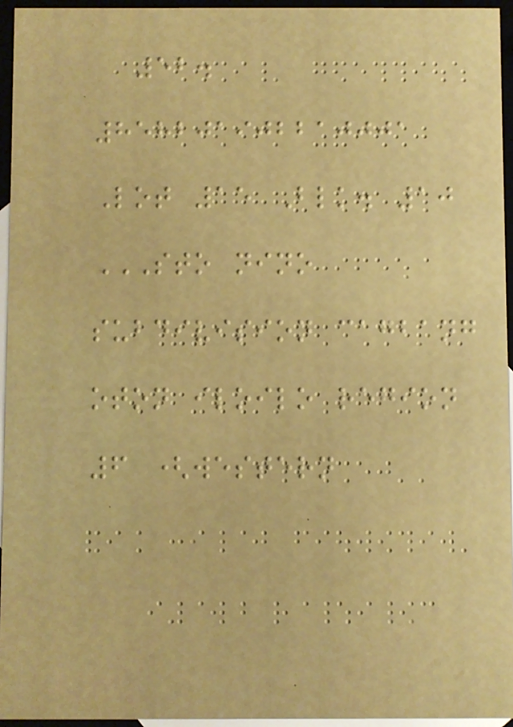52.
858201902210001
Lot 15 Blk. 10
STO NINO
SUBDIVISION CAGBANG
OTON ILOILO REGION
6 (WESTERN
